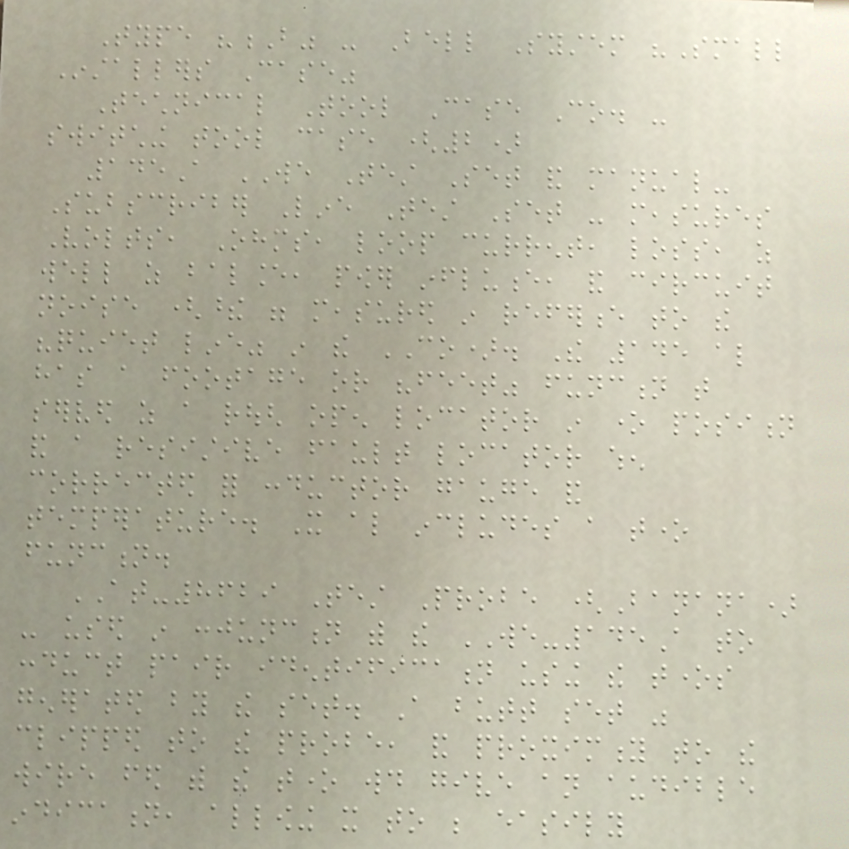Type "B" - Bell System "Small
Installers Case"
Technical Tool Case Co. -
switching tool case (2)
145A WE Test Set and manual-
Subscriber Line Test Set - measures
Volts, Ohms, loop current, loss, as
well as balance, power influence, and circuit
noise (these were measured in reference to the
"quiet line" in the CO). The 145 also
has a footage or "feet" function that
served as a rough open locator in one position
and a resistive fault locator when
corrected for conductor gauge and
temperature. It also includes a tone
function.
AT-8629 Test Probe (Banana)
- used in conjunction with the WE-145A to
conduct pair identification using the tones
generated by the set. A butt set was
clipped to the probe, and proximity to the
wire fed with the tone would give an audible
indication, allowing it to be easily
